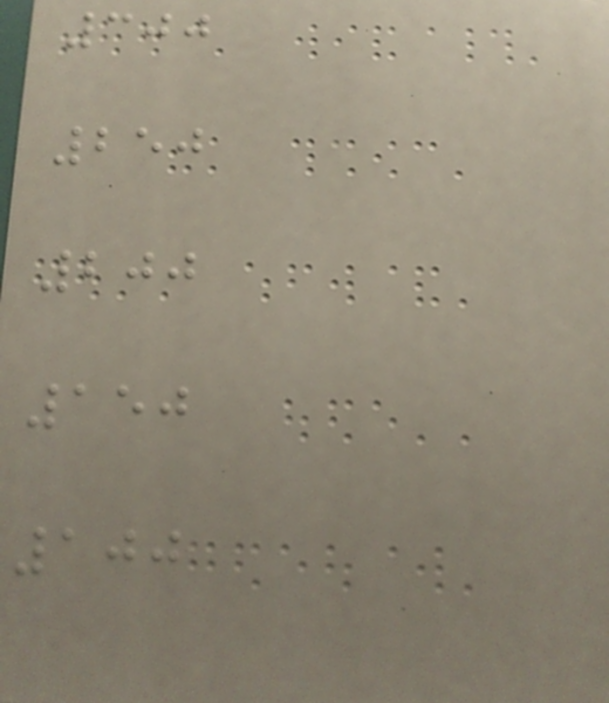300
250
200
150
100
